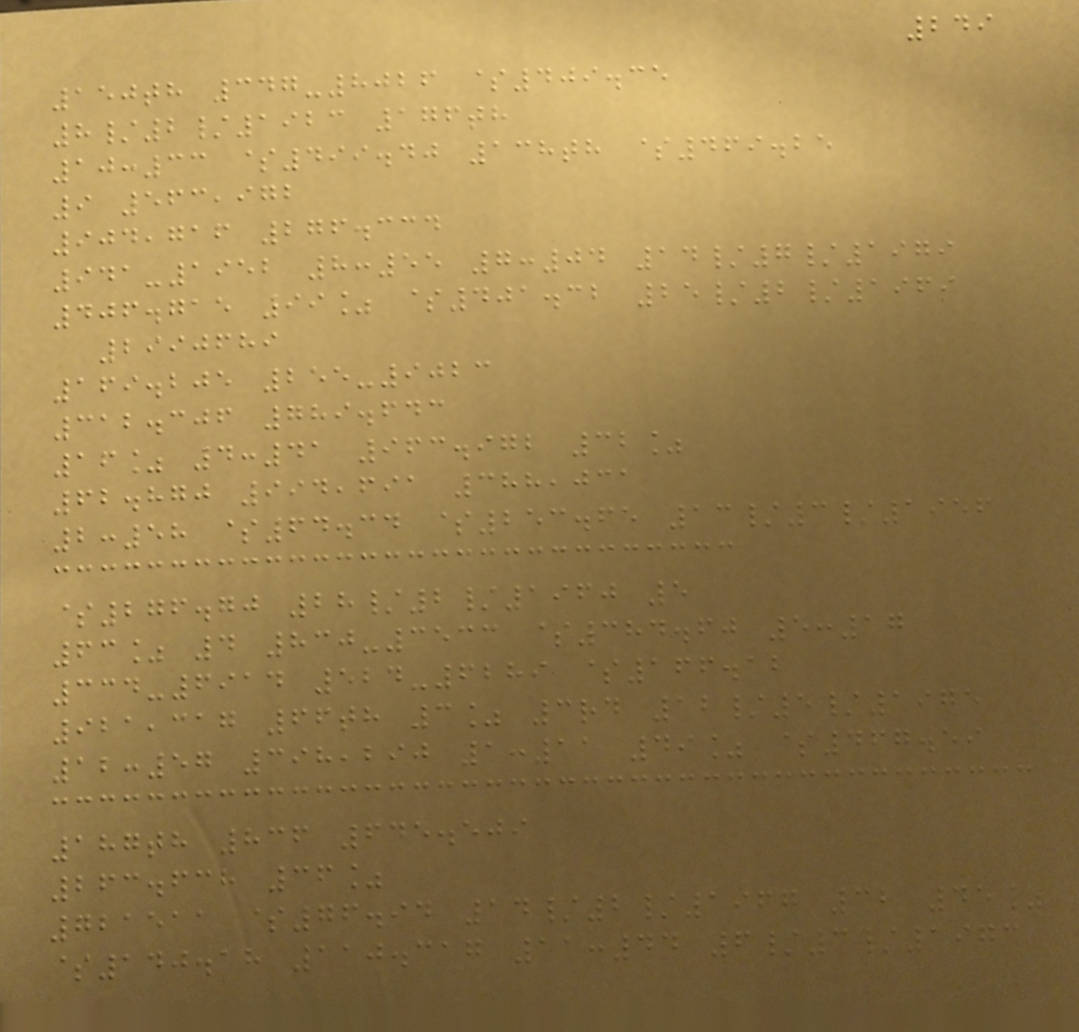249
150th 347-8026 $409.35
8/2/1923 176th
10:33 $499.40 138th $469.25
9 563,972
904,716 276.334
941-1952 8:55 7:04 14/7/1979
406.715 99% $401.32 25/2/1969
2990689
169.205 255-9023
312.306 789.643
16% 4:41 963.972 32%
62.870 994,691 388,031
2:58 $64.34 $253.65 13/3/1956
$276.70 28/2/1960 5
63% 4 830-3533 $384.60 5:17
334-6914 524-6289 $166.12
921,317 66th 3% 3rd 12/5/1975
12:57 398,290 1:11 49% $467.59
187th 836 645.509
263.638 36%
721511 $76.94 14/2/1967 32 45%
$140.18 110.317 11:44 6/3/1973
